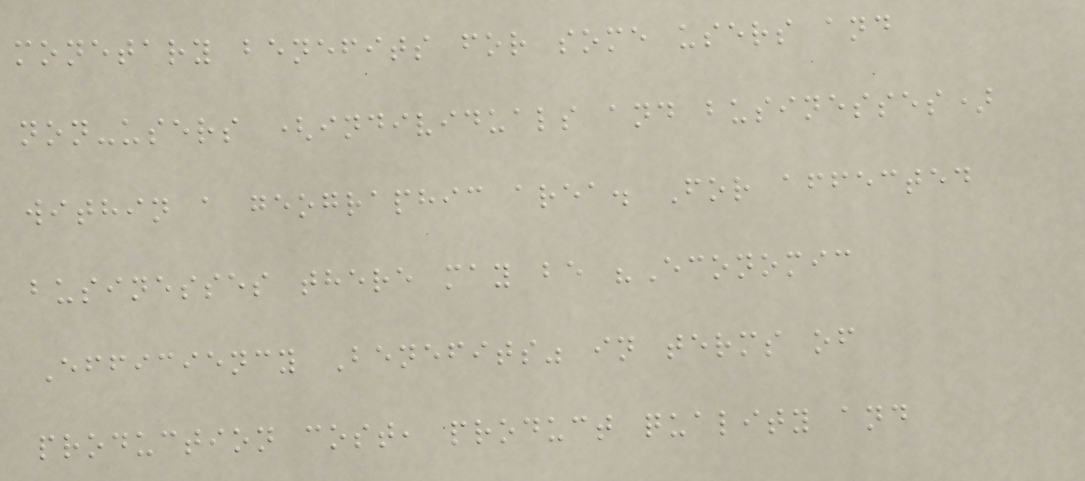monetary benefits for some users and
non-users (individuals and businesses)
within a geographic area. For affected
businesses there may be "Economic
Efficiency Benefits" in terms of
production cost, product quality and
